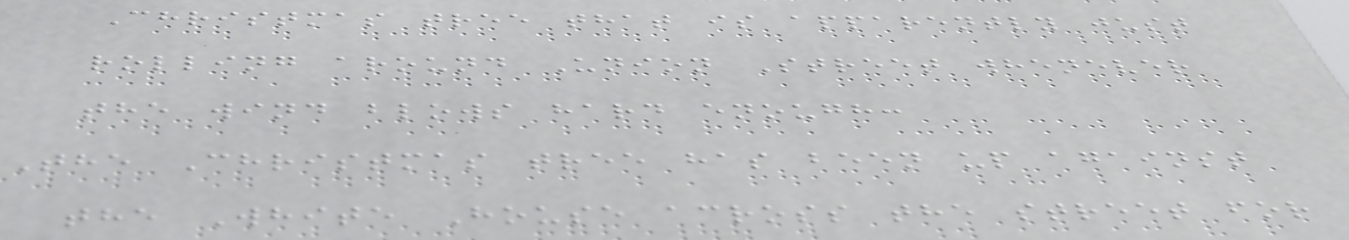Christmas tree that is apparently just
rolling around Union Street whenever
the wind blows hard enough:
The Christmas tree has been up against
the White House across the street for
